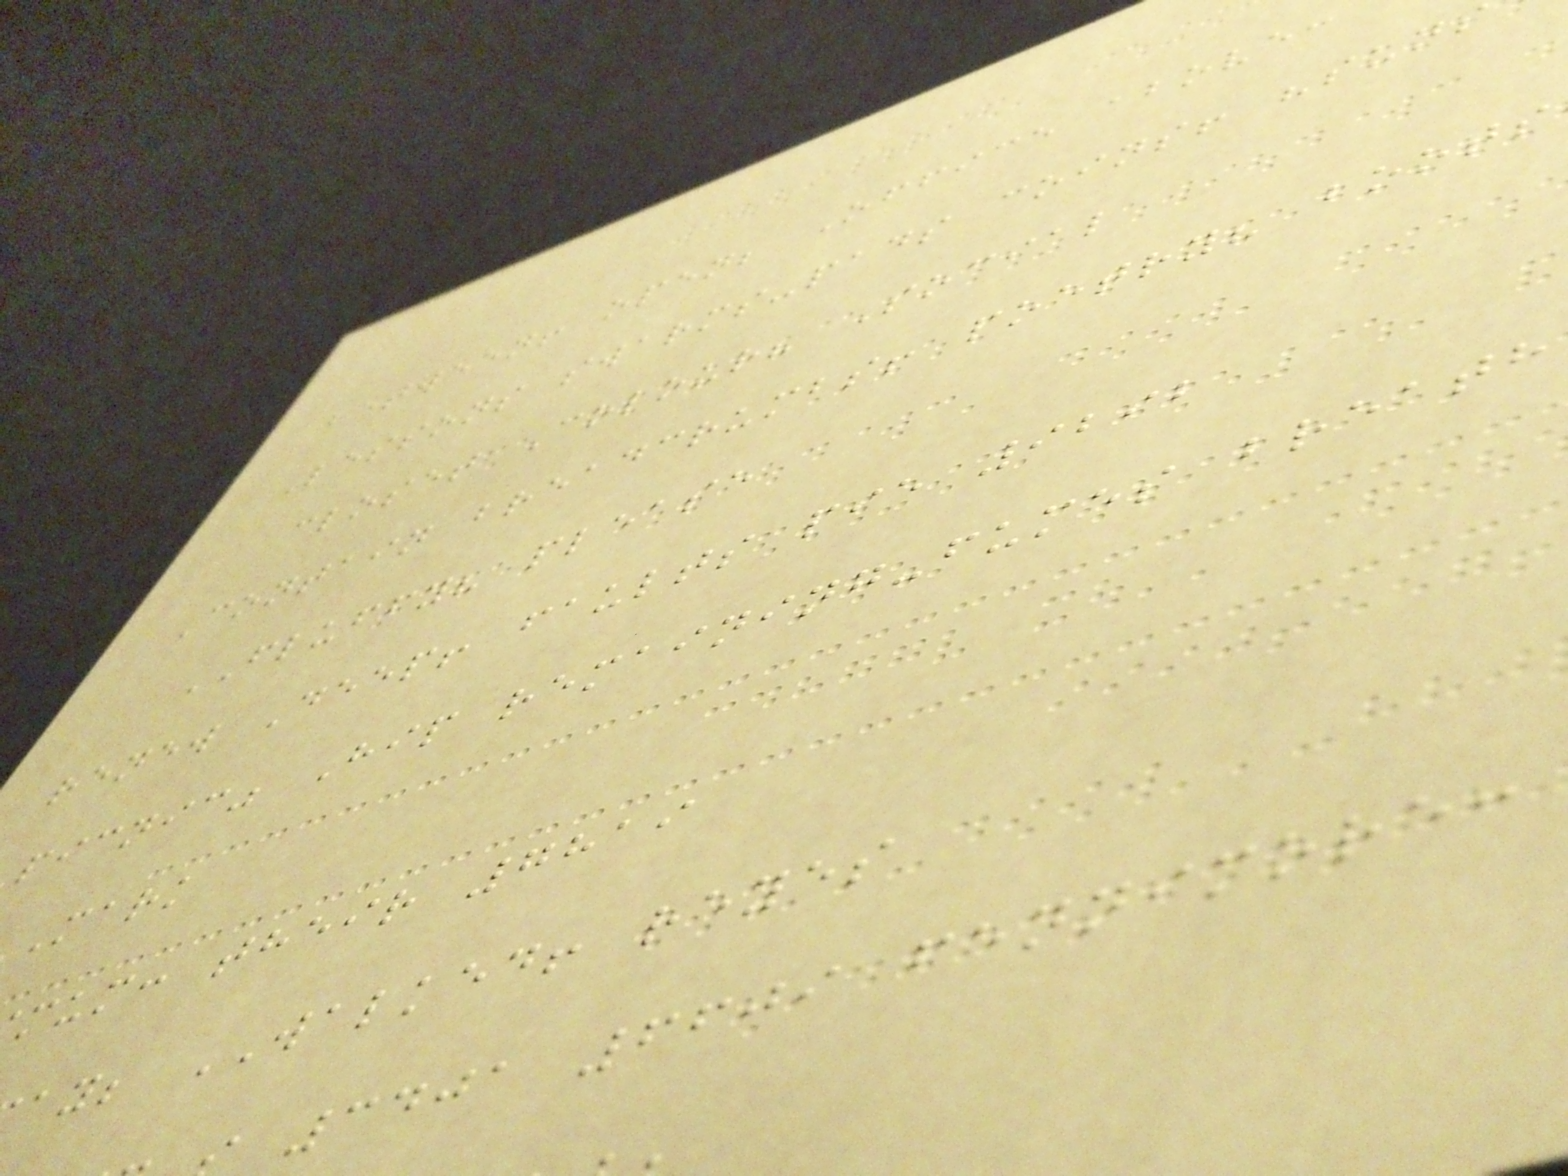between! open; Office above:
Lessons swarms-pads coins! "sun
closet Colour? Social
Contain breadcrumbs! poetry? boots
FLUFFY? please
renew Deep! faults pie 9292
picnic" Hip remaining-fumes breath
mark
mum: their 7819
ay; WALKED! reyes
3401 6609 fennimore:
